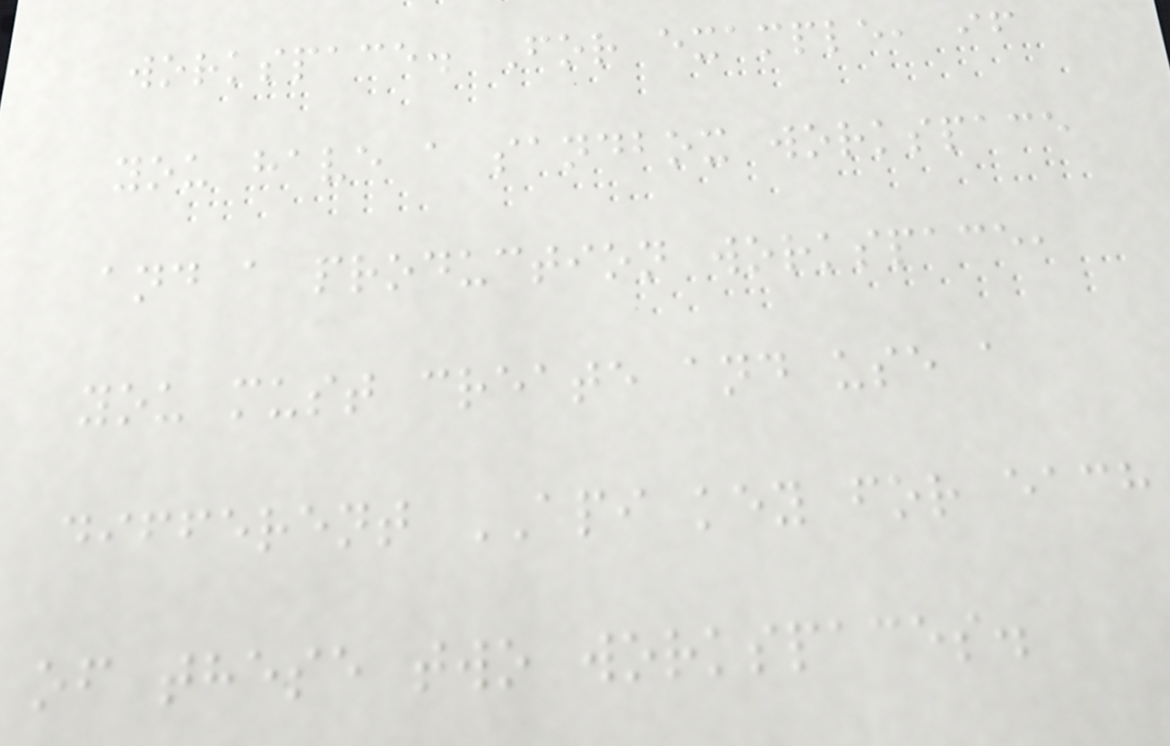workspace. For example, if
you have a sandbox workspace
and a production workspace,
you must create and use a
different API key for each
of these two workspaces.
